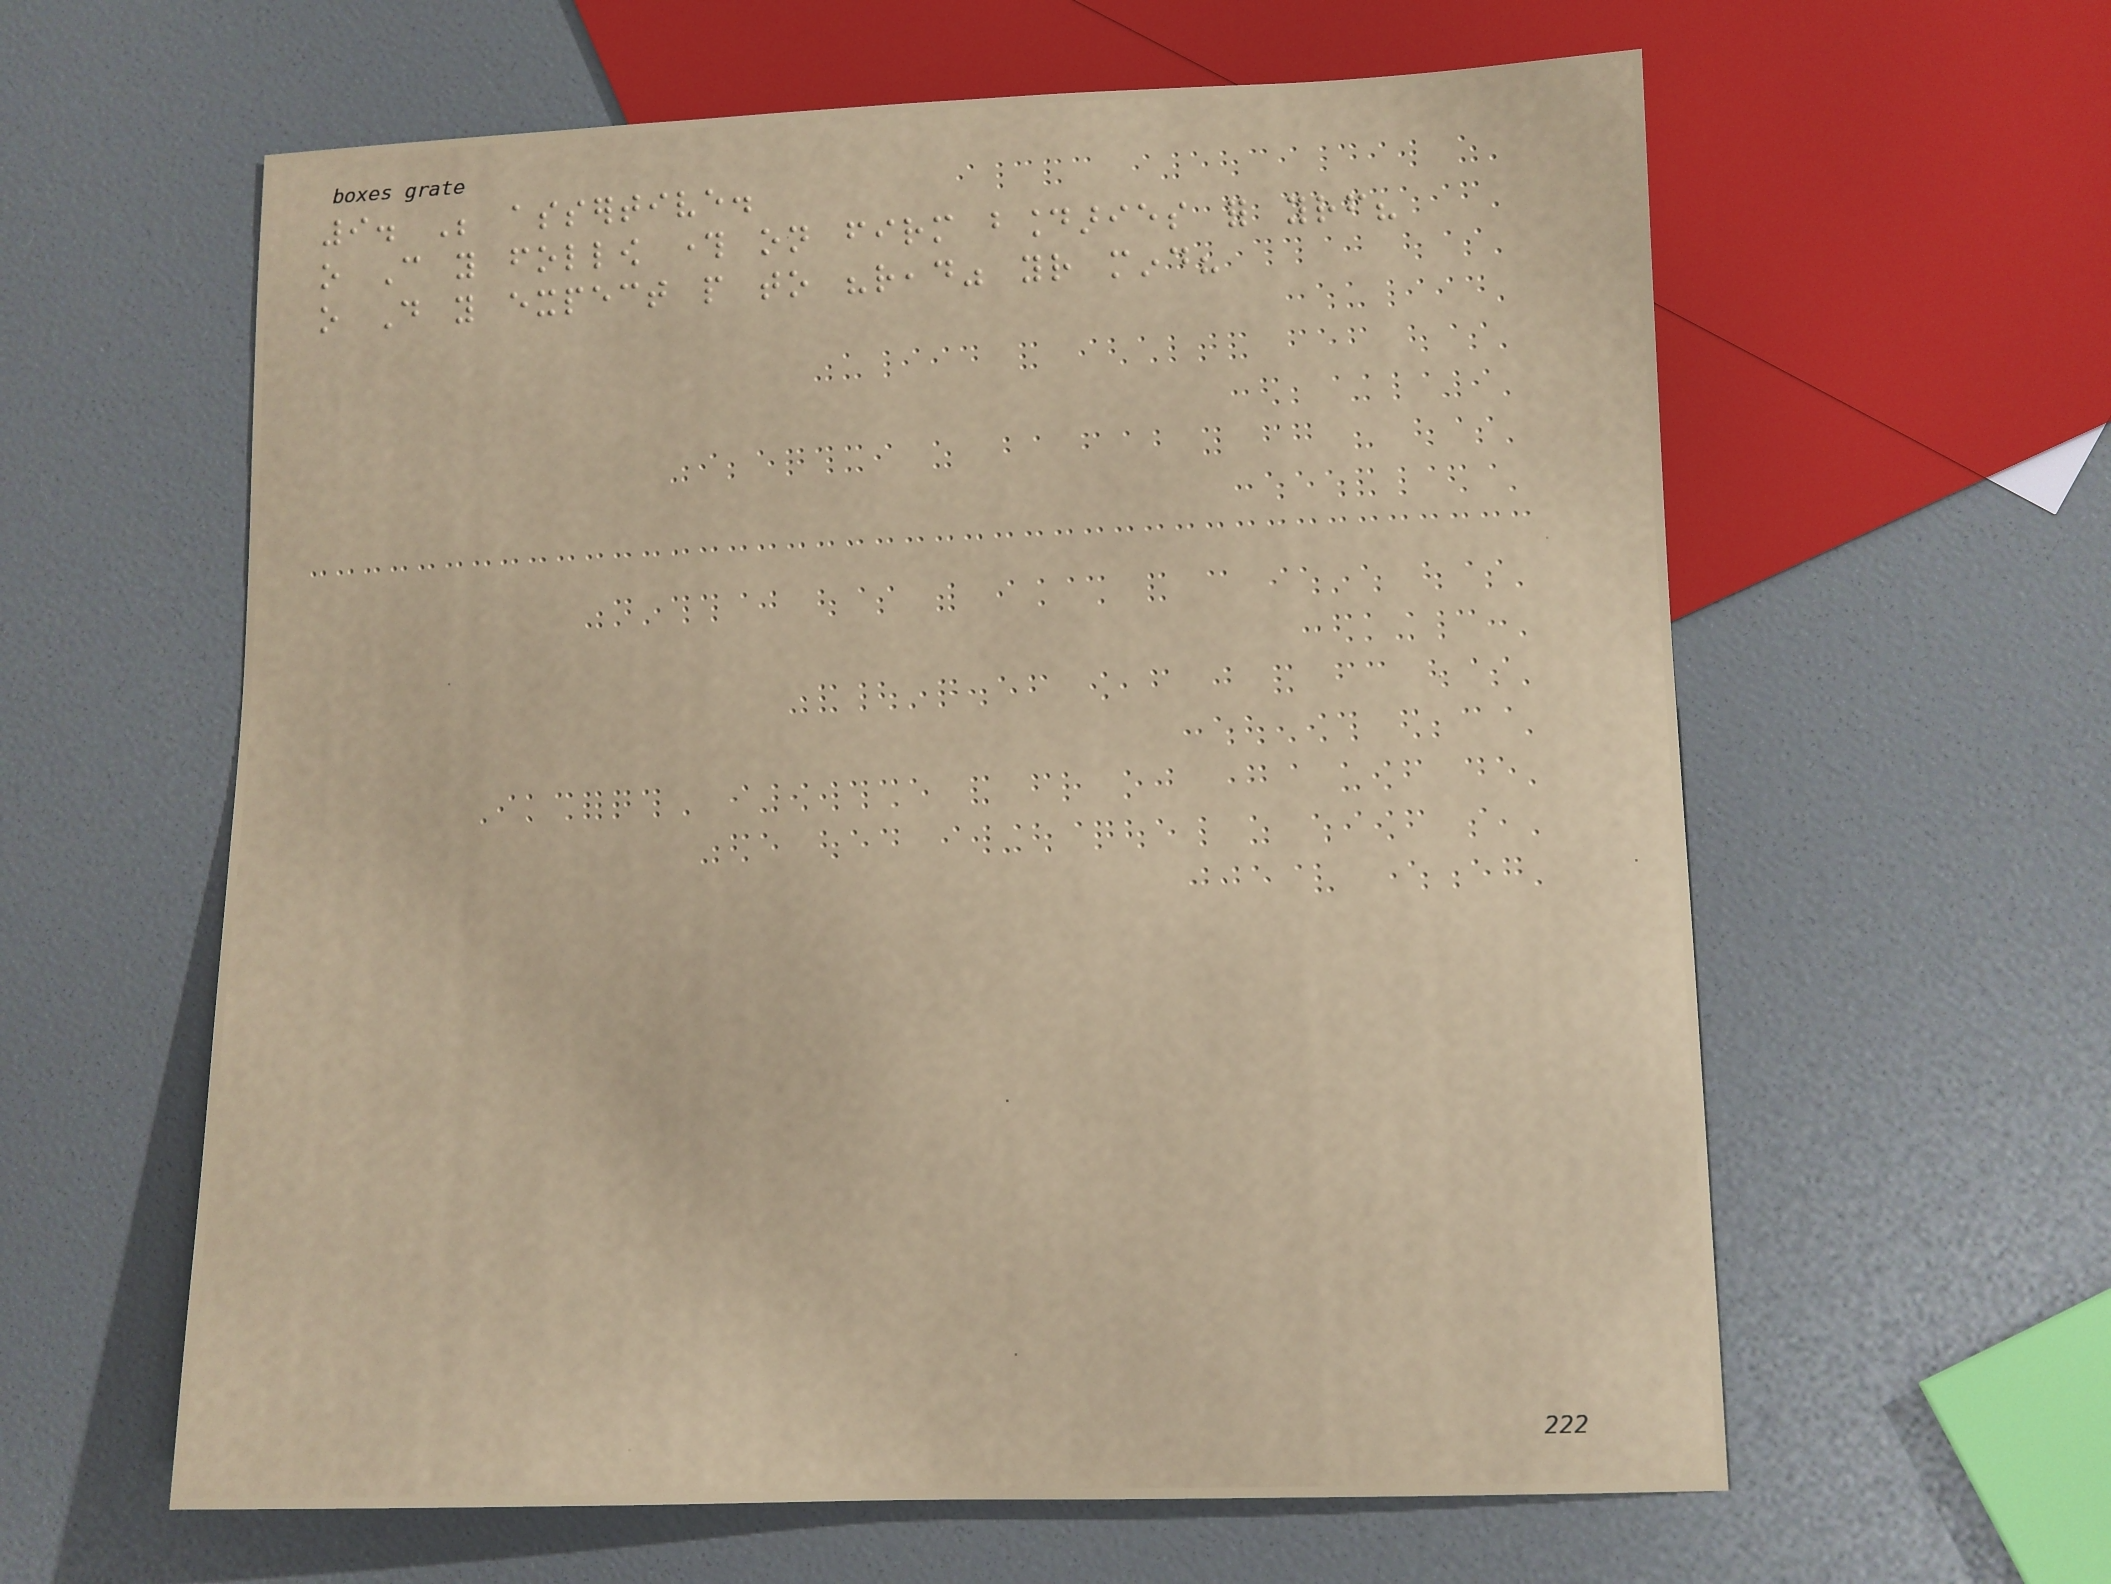9. Be assertive.
o Can you follow through on firm boundaries for yourself?
o Do you expect people to "read" your mind?
